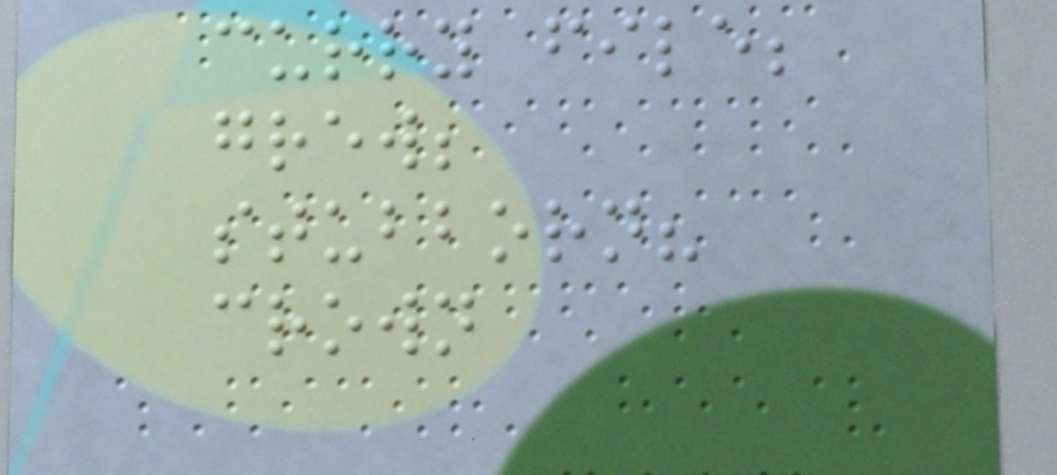curry file;
grew;
stubborn?
crown
